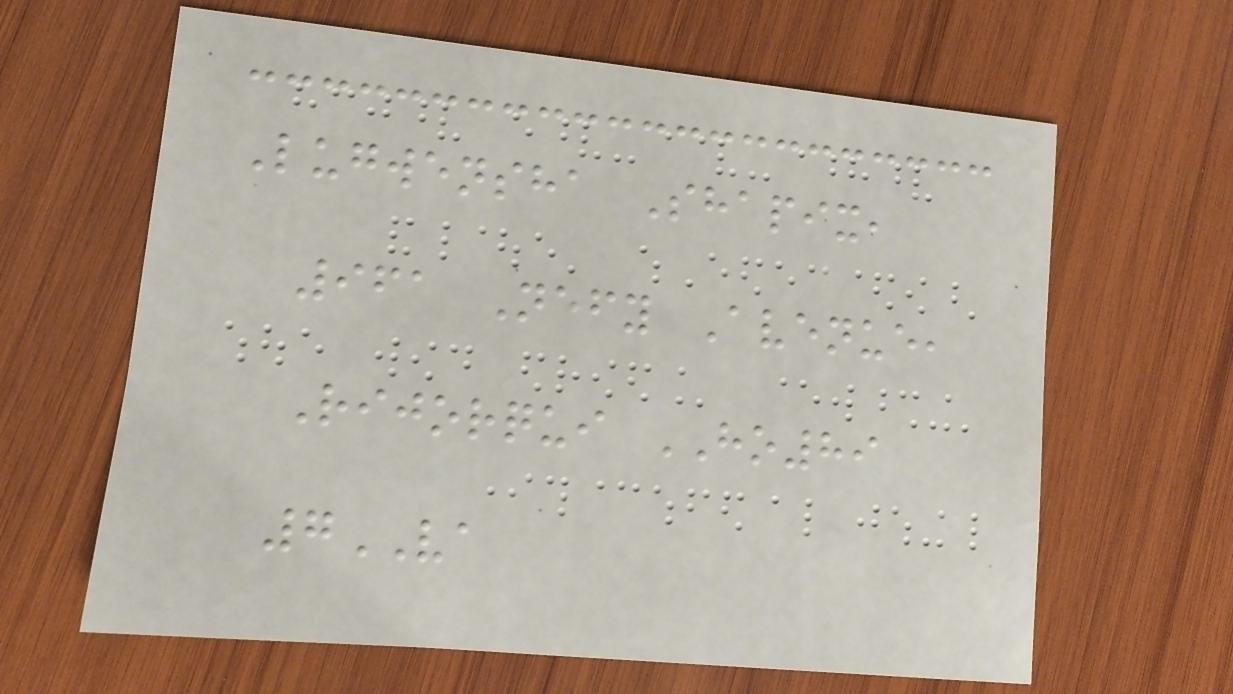Lugwensha Shapix,
961 Nefy Avenue,
Rijorqui HO89
7VA
